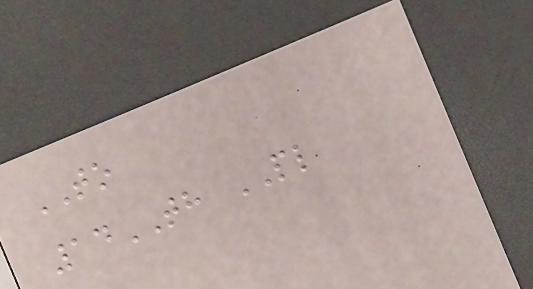TO
14TH PL
